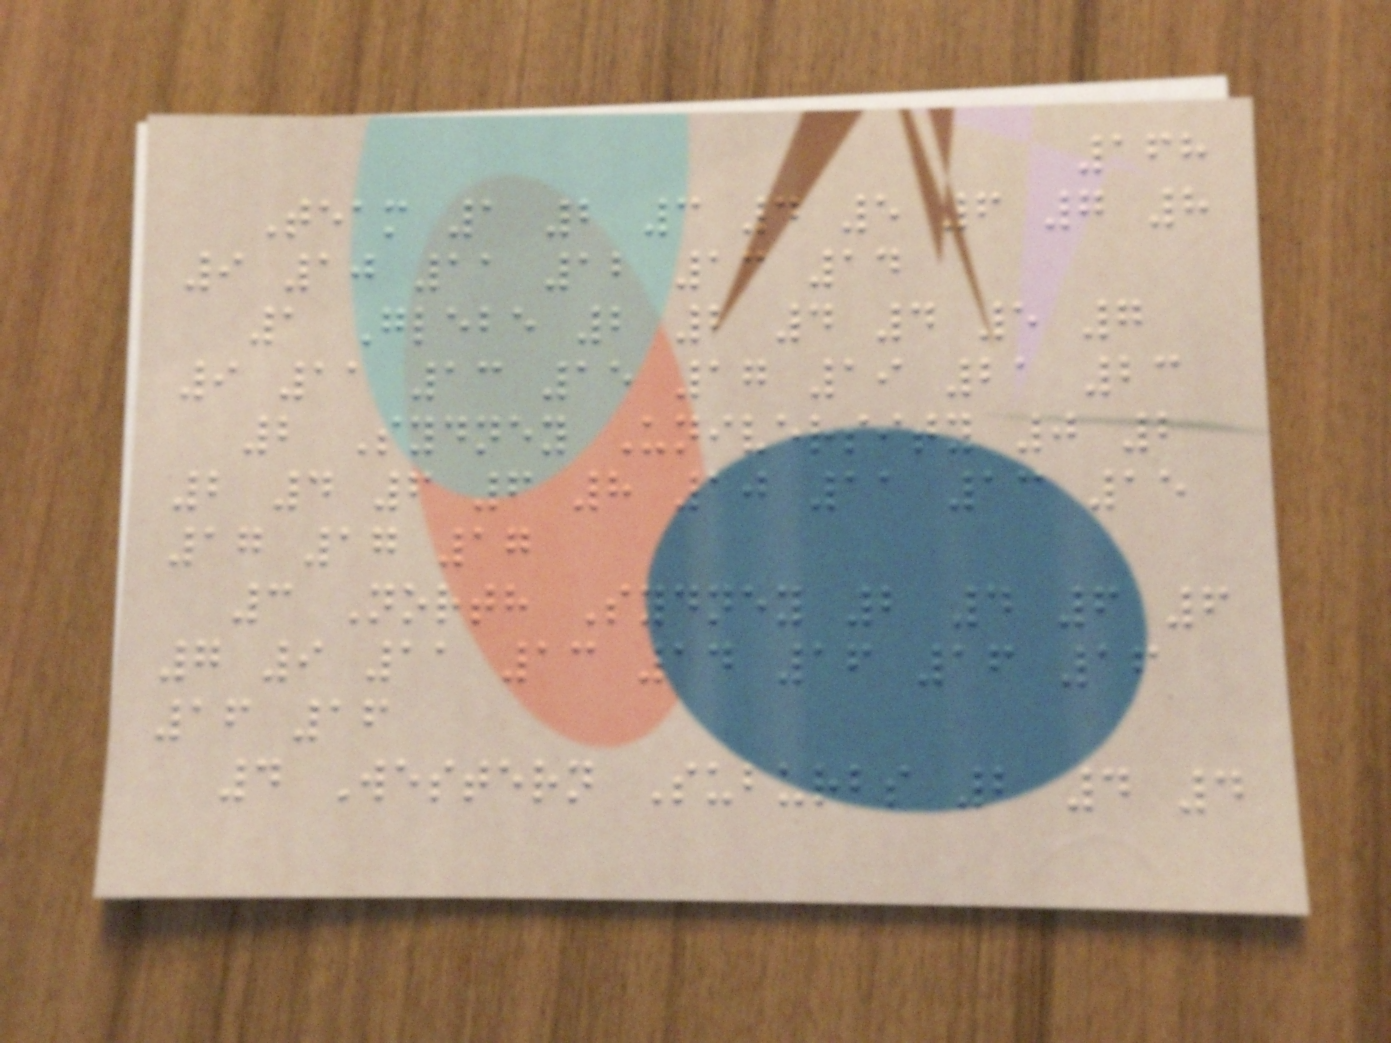168
Team 1 2 3 4 5 6 7 8
9 10 11 12 13 14
1 Glebe 2 2 4 4 5 7
9 11 13 15 17 19 21 23
2 Sydney University 0 2
2 4 6 6 8 10 11 13 15
17 17 17
3 North Sydney 2 4 6 6
7 9 11 13 14 16 16 16
16 16
4 Western Suburbs 2 4 4
